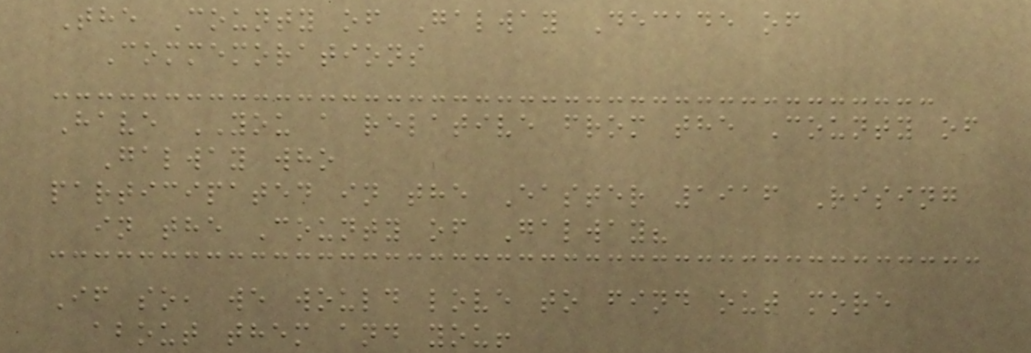The County of Galway Decade of
Commemorations
Have YOU a relative from the County of
Galway who
participated in the Easter 1916 Rising
in the County of Galway?
If so, we would love to find out more
about them and you!
